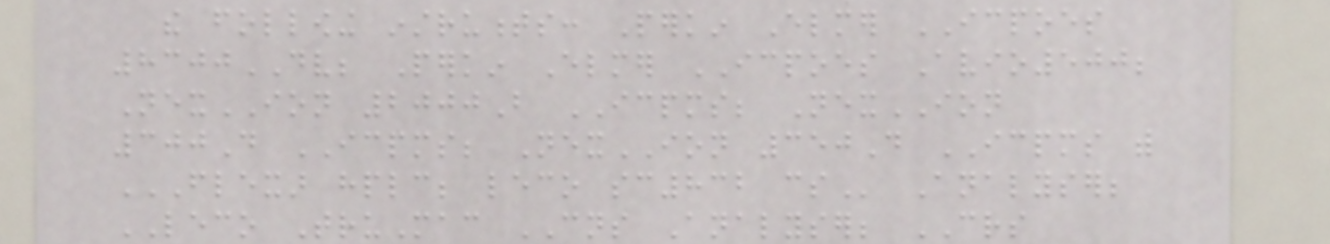the following instruments: Perkin Elmer ICPOES
8300DV; Perkin Elmer ICPOES Avio500;
NexION 2000B ICPMS; NexION
300D ICPMS; NexION 350D ICPMS with
FLEXAR HPLC; LECO SC832 CS Analyser;
LECO TruMac CNS Analyser; CRS
